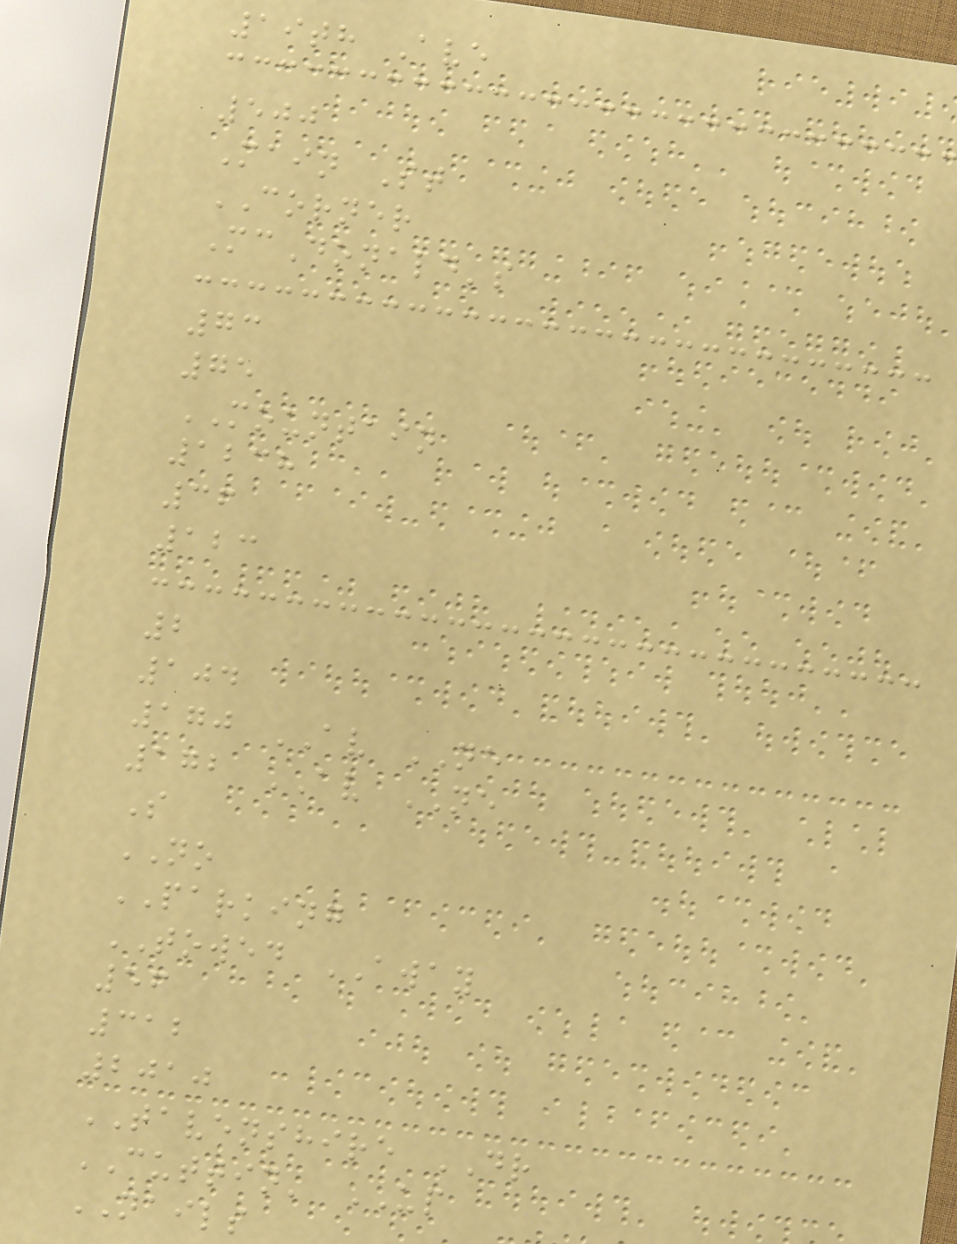19th Ave
500
Main St
CORNER
McDonald's
73
75
MOUNTAIN
1238
36
123
2
104
170 AV NE
172 AV NE
S
NO
PARKING
TOWED AWAY
56
312
2010
TAVENSHIRE DR
CUTTIN' UP
NAILS
